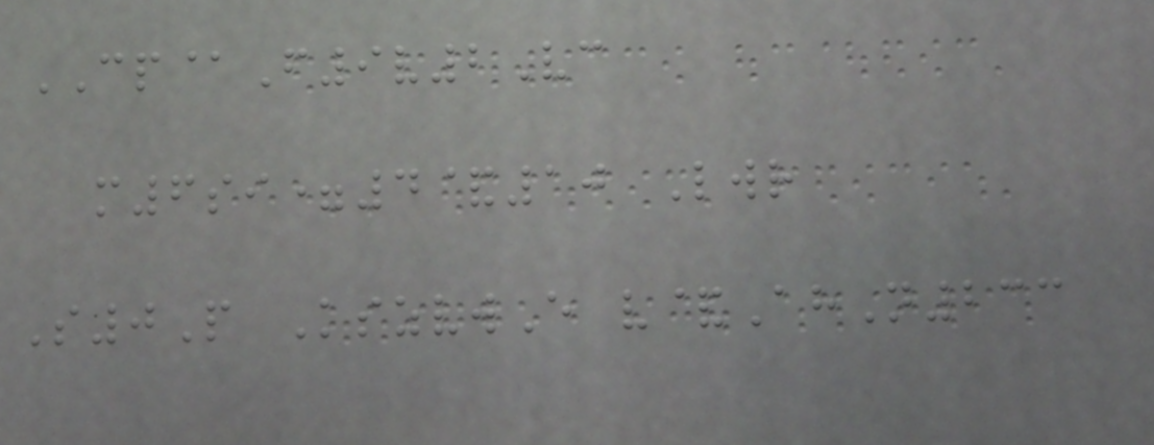CP@F9v2Vc
m6si=4&10 Lwr
S0P KszvwE v&AhN233
